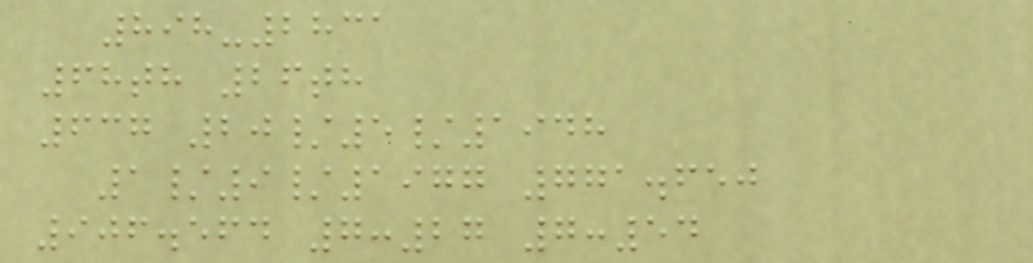898-2831
68th 26th
637 20/5/1948
1/9/1977 771.650
906.564 7:27 7:54
